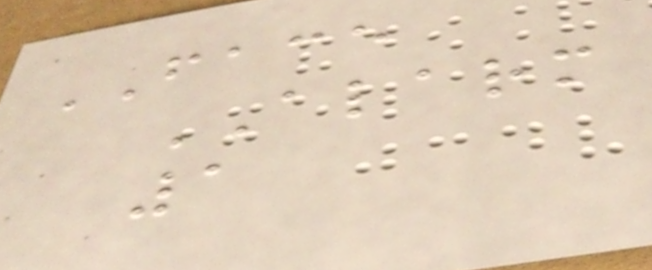FACE
ALARM
1
